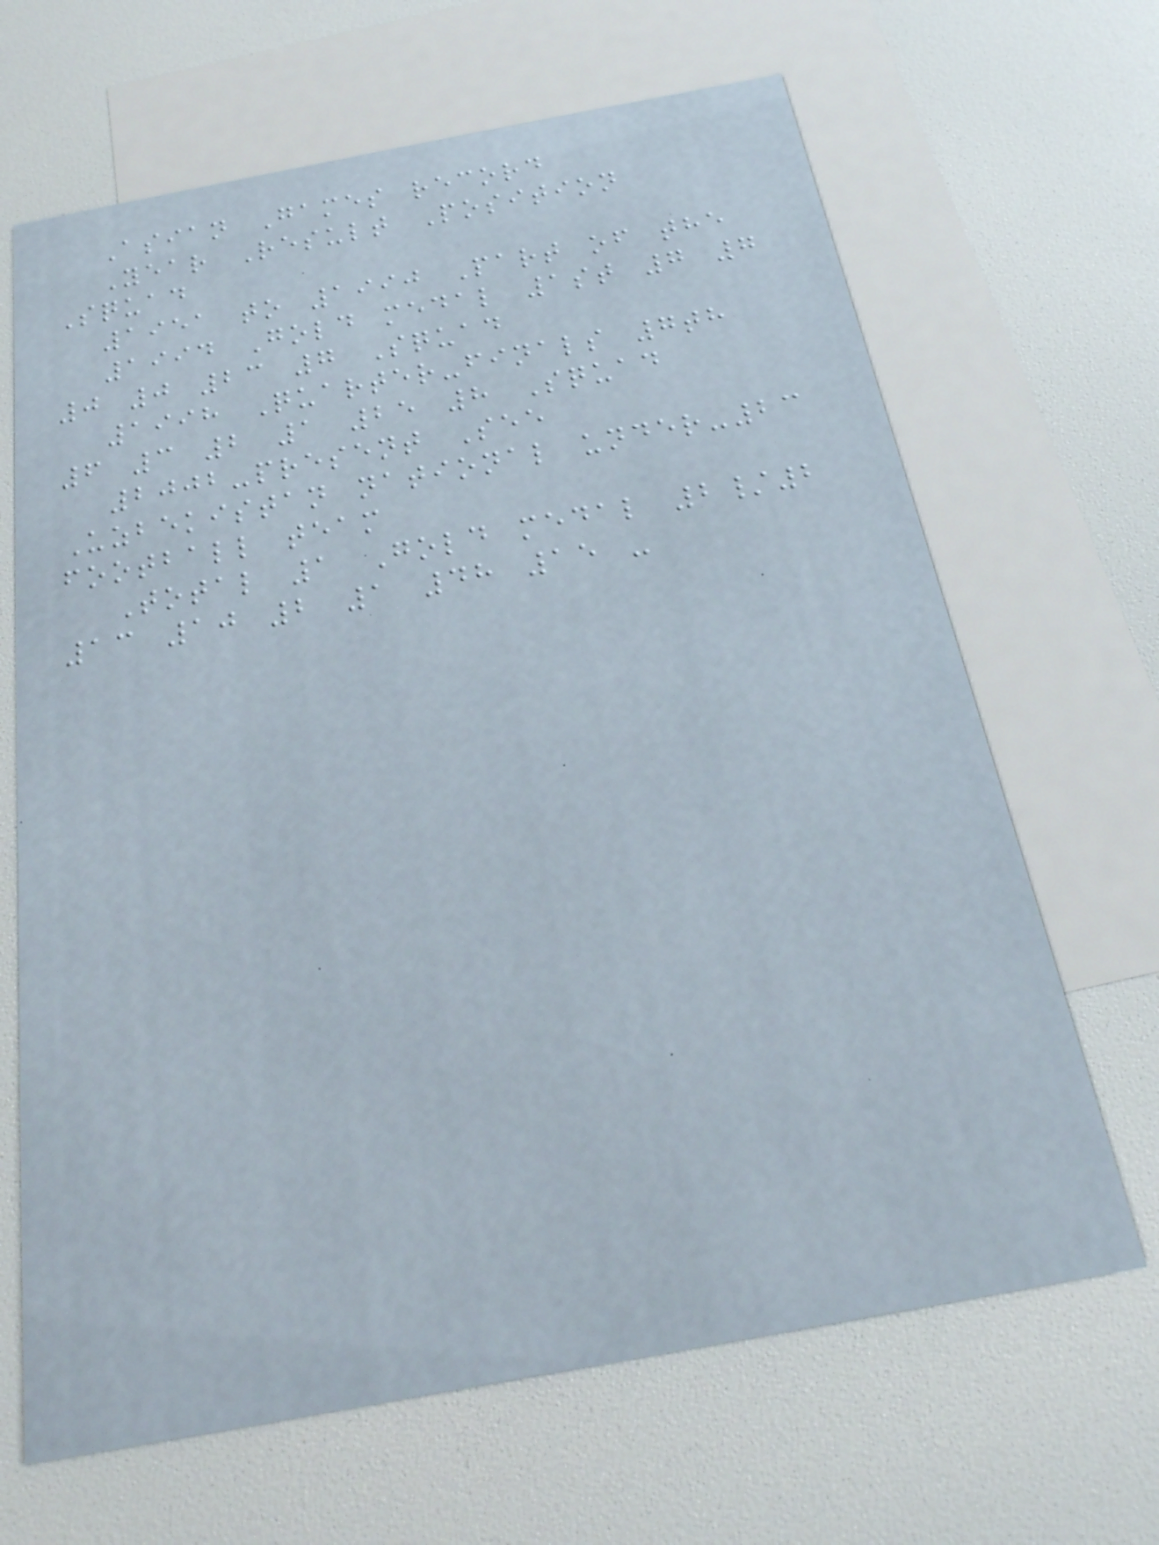Asian Games record
Year Result Position
Squad
1951 to 1990 Part of the
1994 Gold medal 1st 7 7
0 0 23 7 Squad
1998 Quarter-finals 7th
6 3 2 1 25 8 Squad
2002-present See
Uzbekistan national under-23
football team
Total 1 Gold medal 2/2
13 10 2 1 48 15 -
